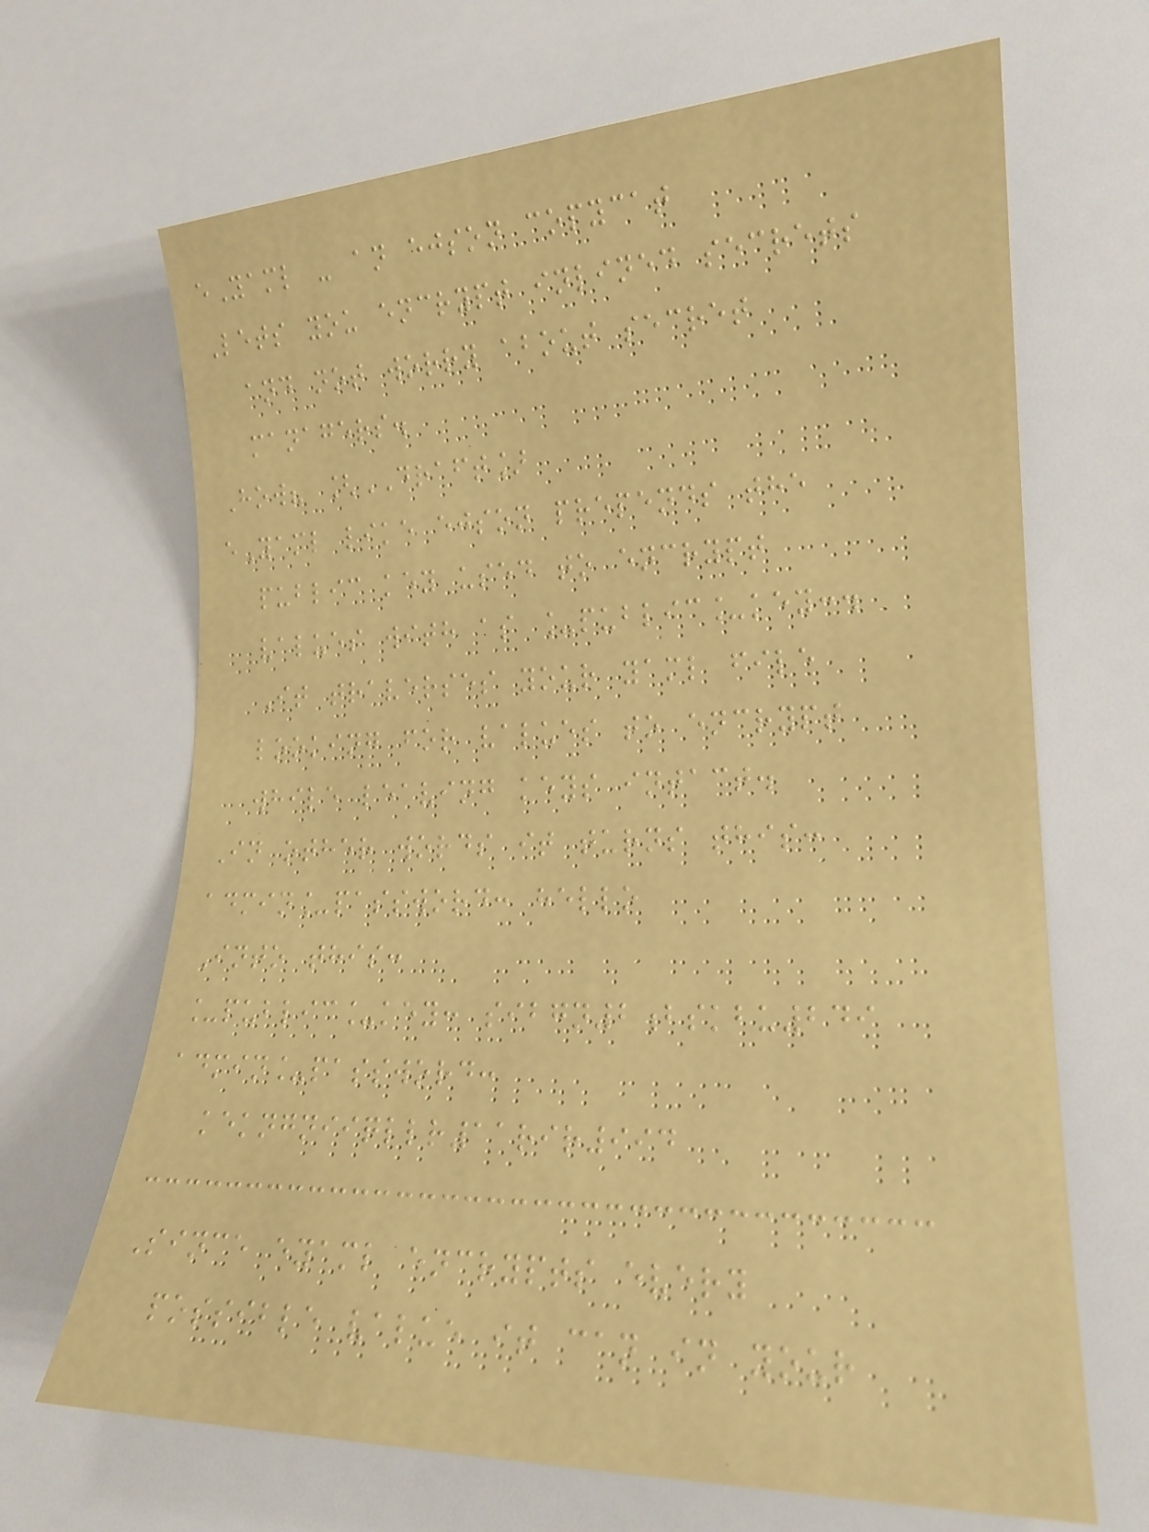eYaml - an ejson copycat
Lets you encrypt inlined secrets
and not worry about secret
managers.
How? [DRAFT]
eYaml like ejson prepends the
public key used to encrypt
values with as _public_key:.
It traverses your yaml file
looking for values to encrypt
while leaving keys intact.
In other words it turns this:
admin_password: hello
Into this:
_public_key: sibgn2bskbu249
admin_password:
kekngniiqllr11rir994
Since eyaml encrypts every
possible value it can in your
